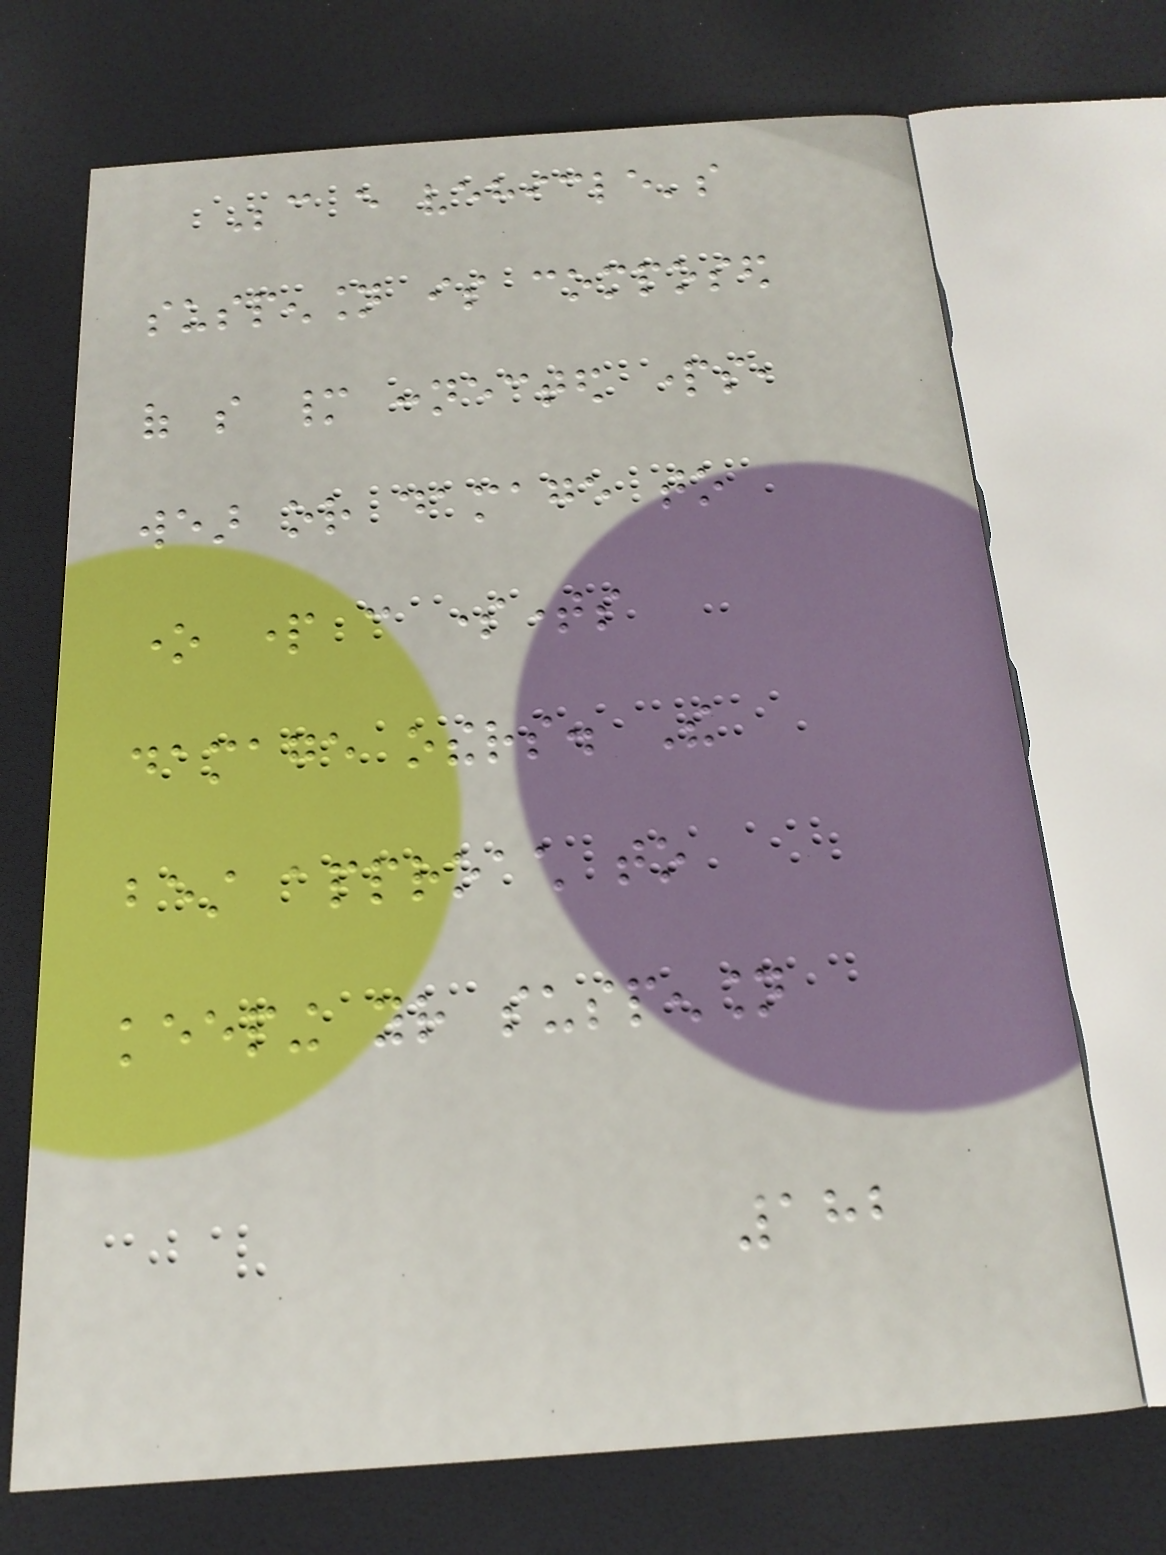Because every vehicle's
suspension is composed
of so many connected parts,
wear or damage to
one part can sometimes
damage others. The
best approach to
keeping your suspension
182
